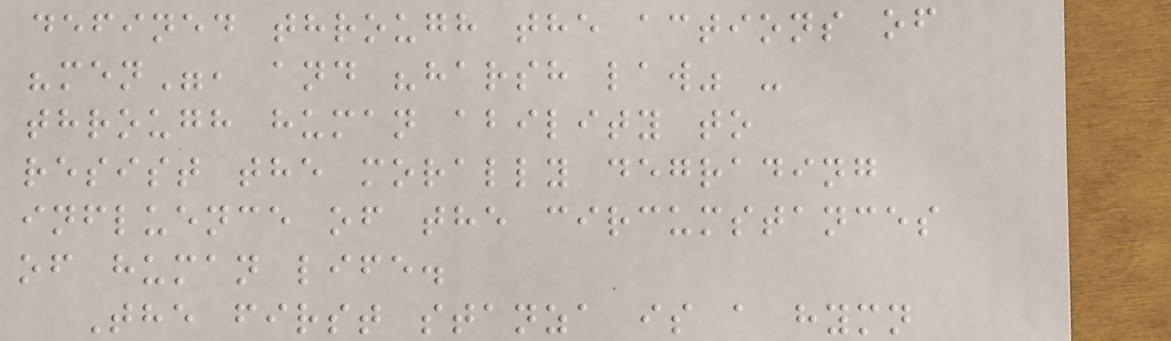defined through the actions of
"men", and "harsh law" -
through human ability to
resist the morally degrading
influence of the circumstances
of human life.
The first stanza is a hymn
